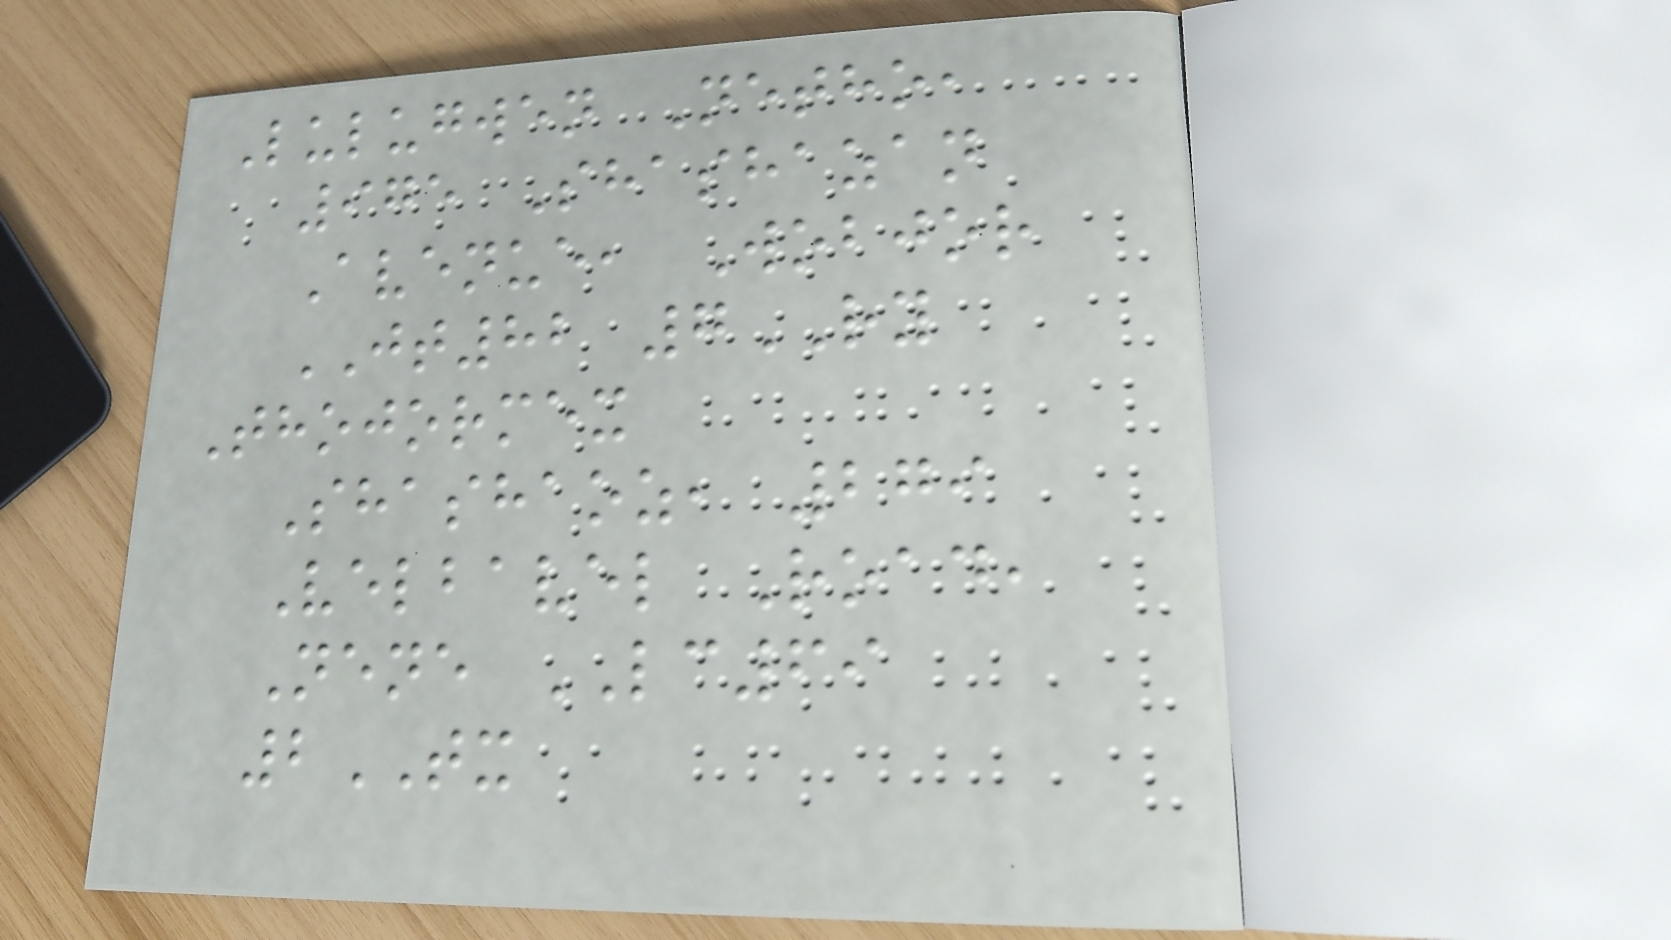Lulugwen Netho,
975 Shashazan
Avenue, Wobjor
JT82 7RY
Thojormex
Shashaoz, 279
Velbavel Road,
Nene LC69
2TX
